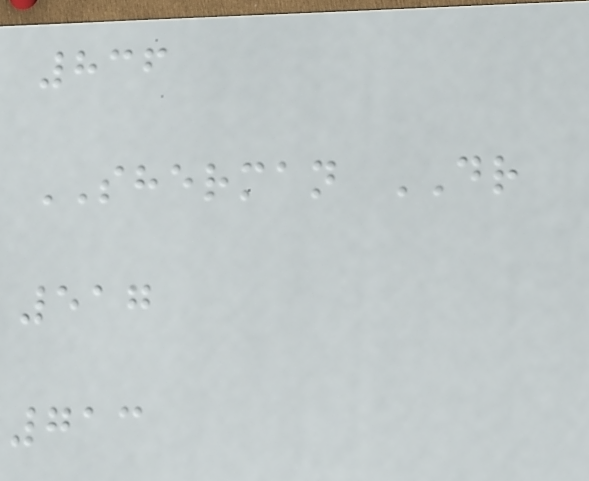836
SHERMAN DR
517
713
